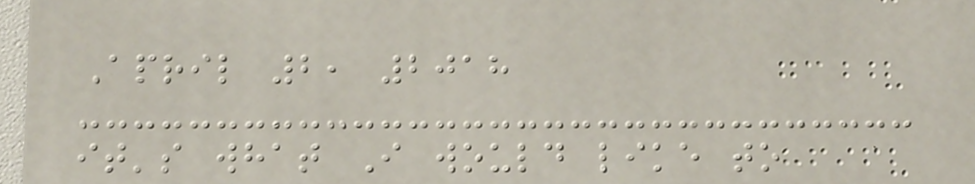April 2, 2018
it's what I would like to
